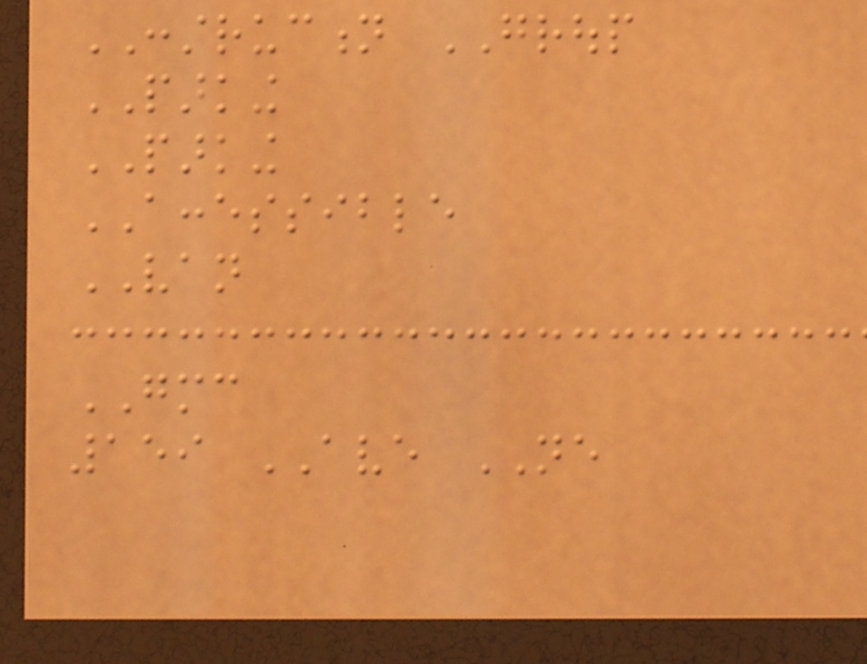CONSTRUCTION GROUP
PARKING
PARKING
ACCESSIBLE
VAN
GMC
159 AVE NE
